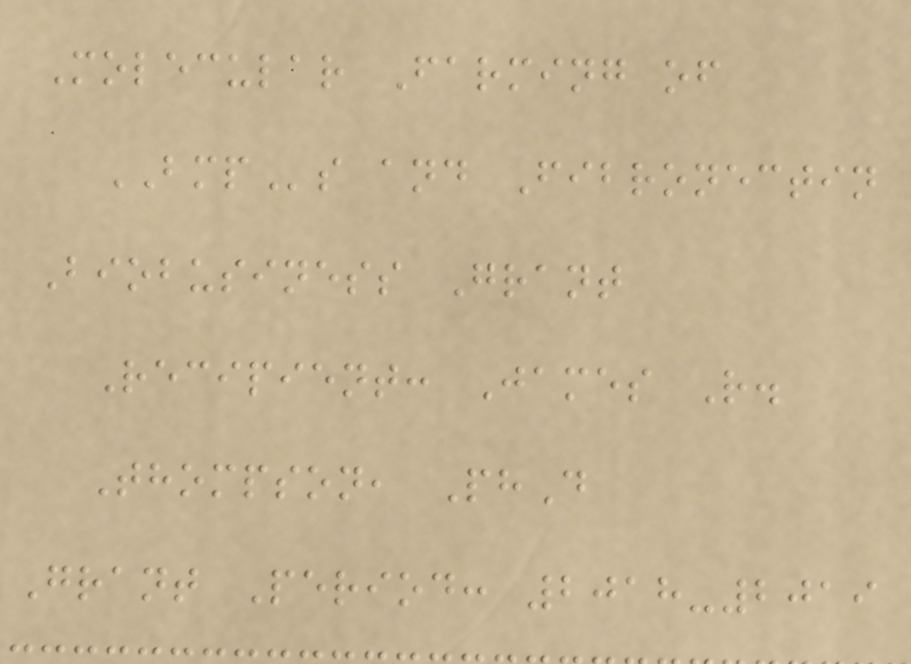Molecular Farming of
BMPs and Fibronectin
Biobusiness Grant
Recipient: James R.
Thompson, PhD
Grant Period: 2018-2019
